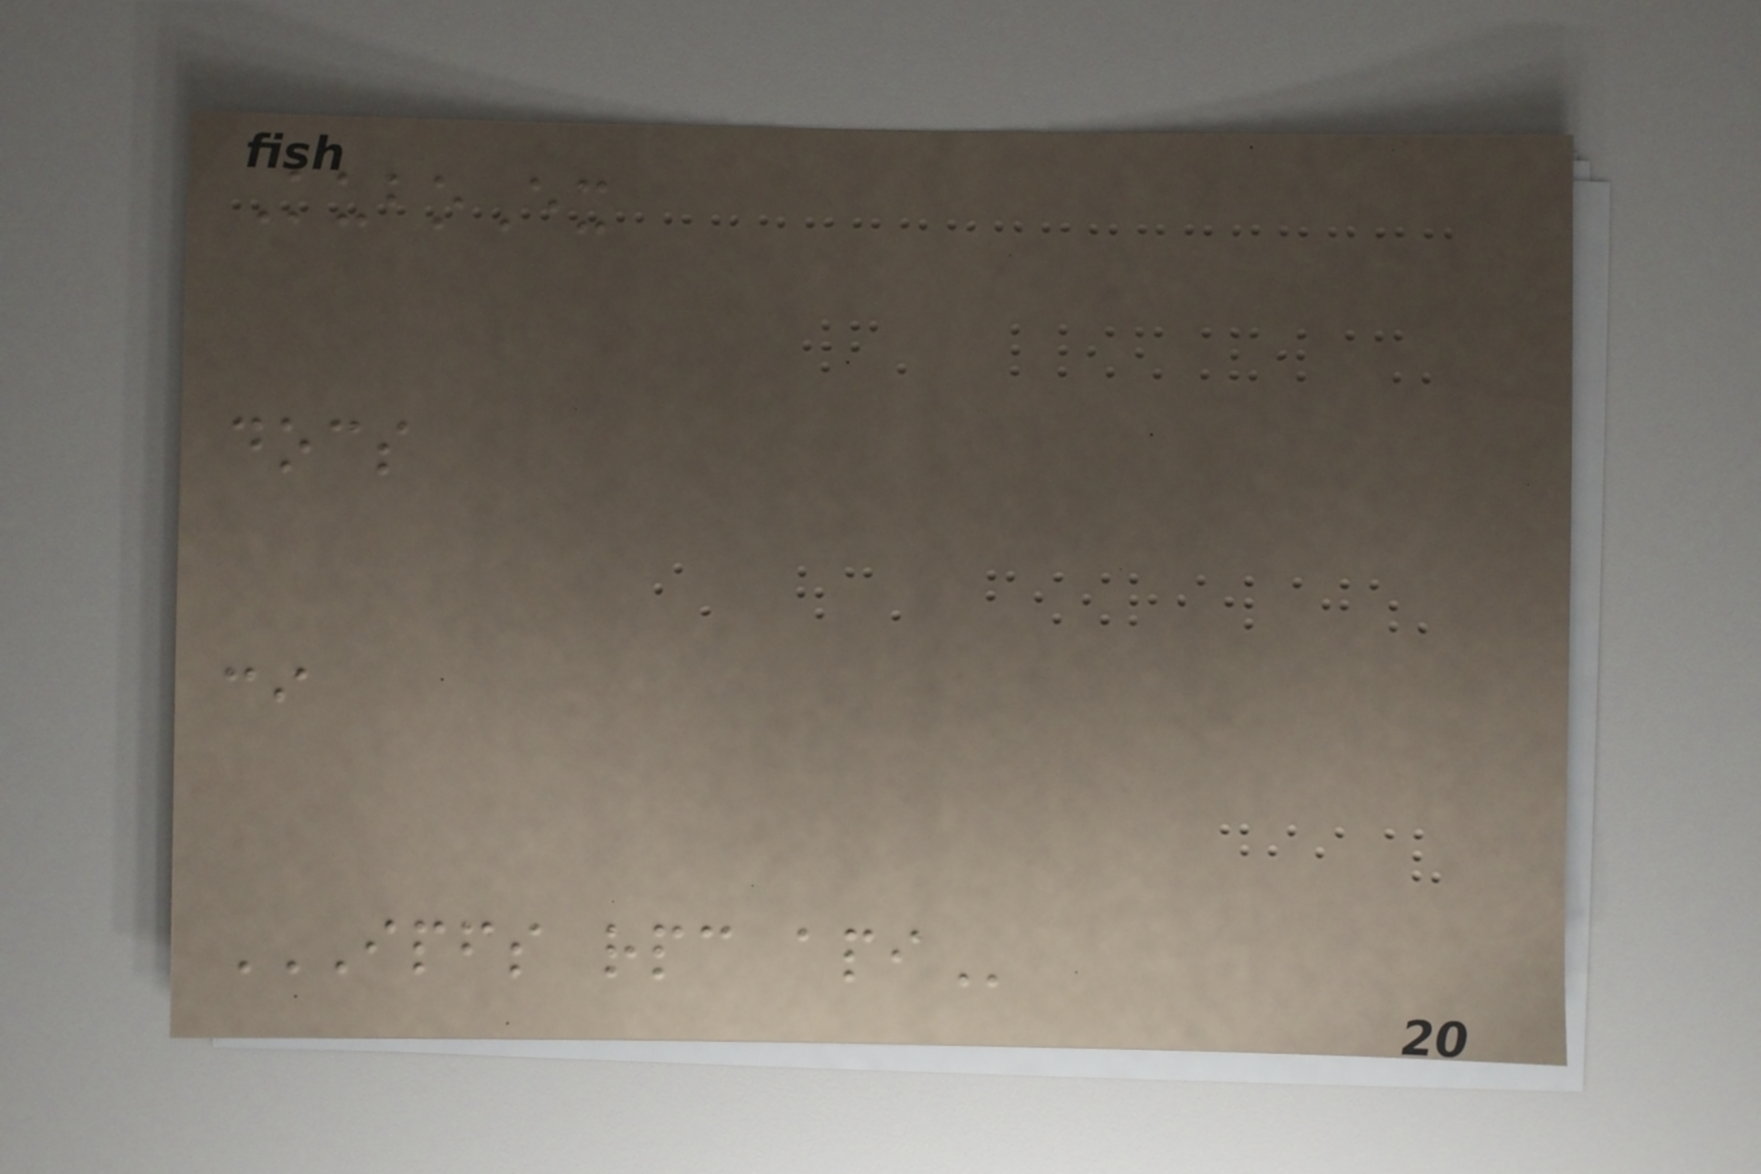KuboEx
docs
ci
IPFS RPC API
